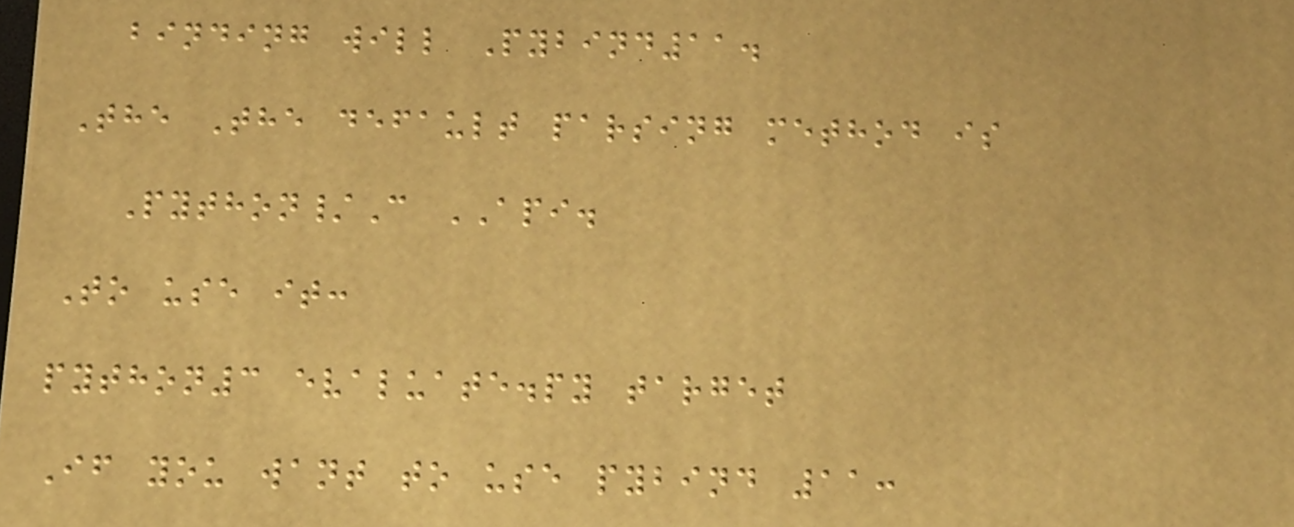binding will Pybind11.
The The default parsing method is
Python/C API.
To use it:
python3 evaluate.py target
If you want to use pybind 11:
